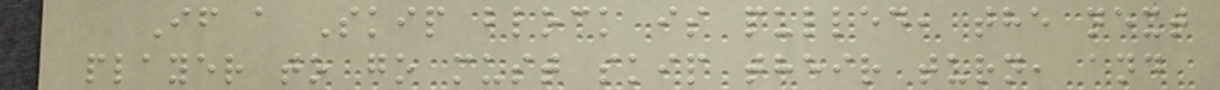If a Skip block is pulled, the next
player to go must skip their turn, and
